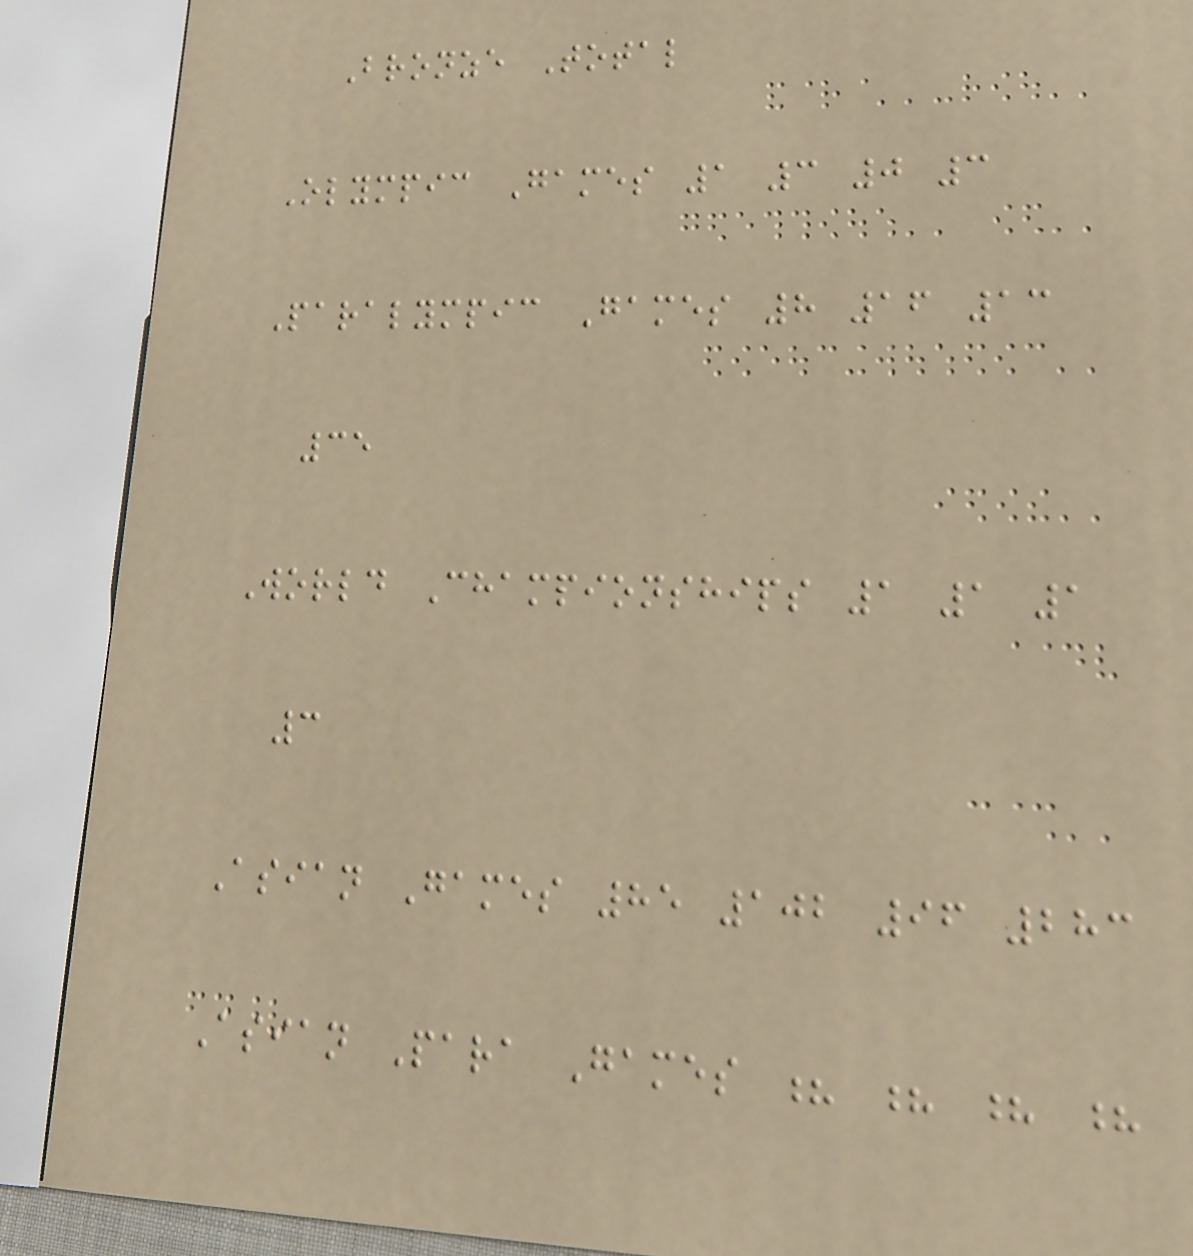Bronze Total
Olympic Games 1 3 0 3
Paralympic Games 8 16 13
35
World Championships 1 1 1
3
Asian Games 85 102 96 283
Asian Para Games ? ? ? ?
